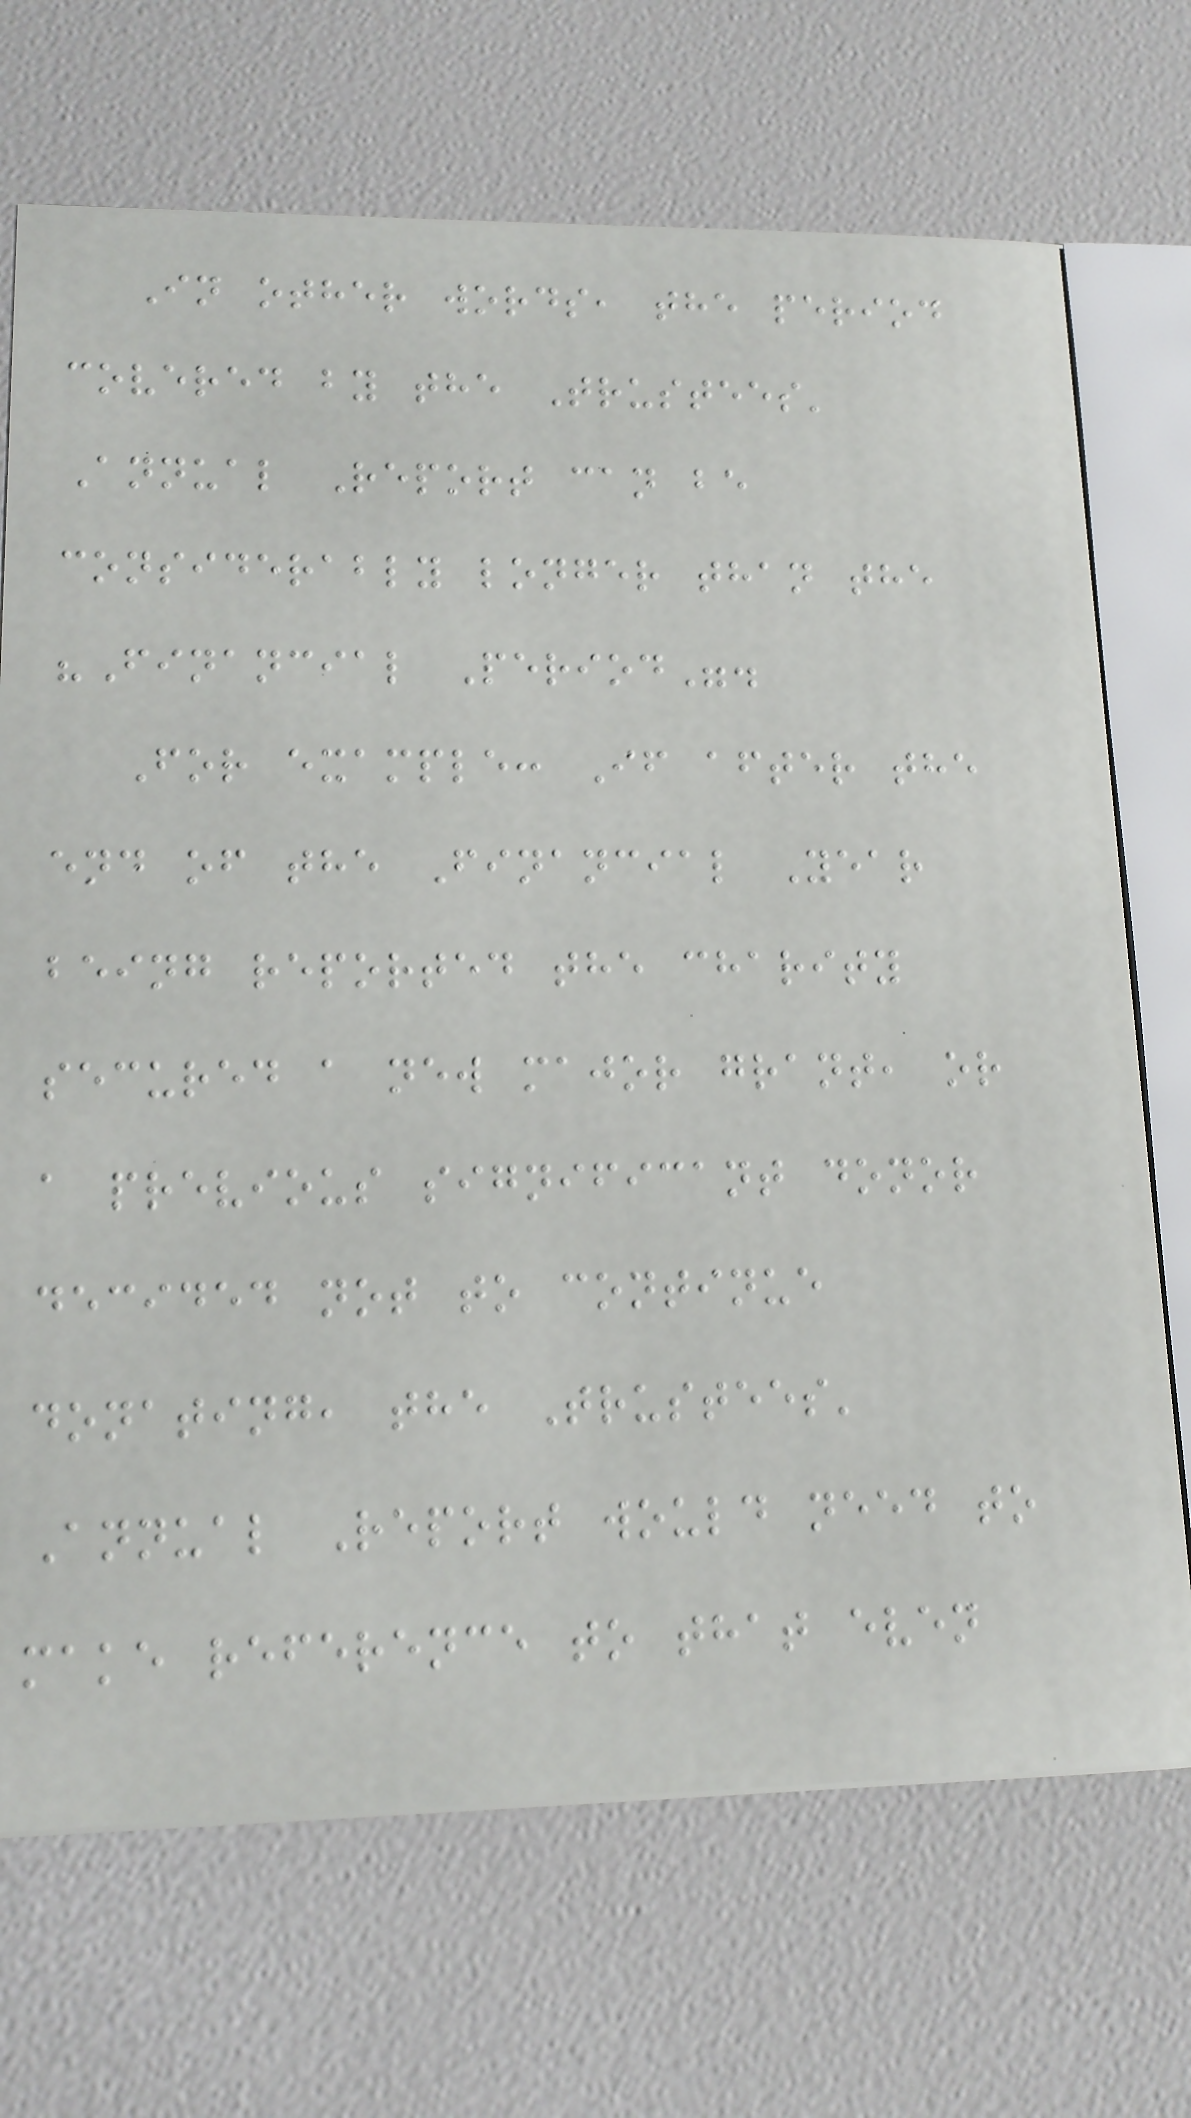In other words, the period
covered by the Trustees'
Annual Report can be
considerably longer than the
"Financial Period".
For example: If after the
end of the Financial Year
being reported the charity
secured a new major grant, or
a previous significant donor
decided not to continue
donating, the Trustees'
Annual Report would need to
make reference to that even
